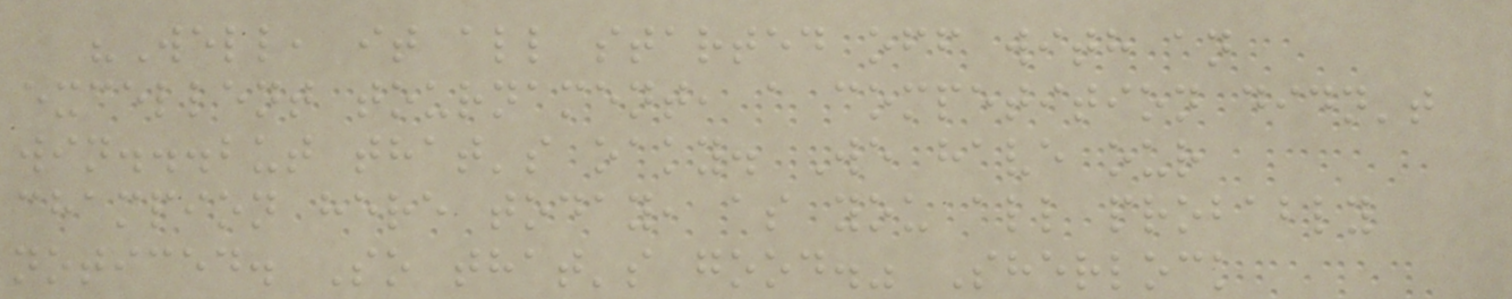"Well, it all started off with an
excellent tournament, a competition didn't
win...but that's oaky. We have our
champion here today, as you all probably
noticed. So that's good." Sherlock
